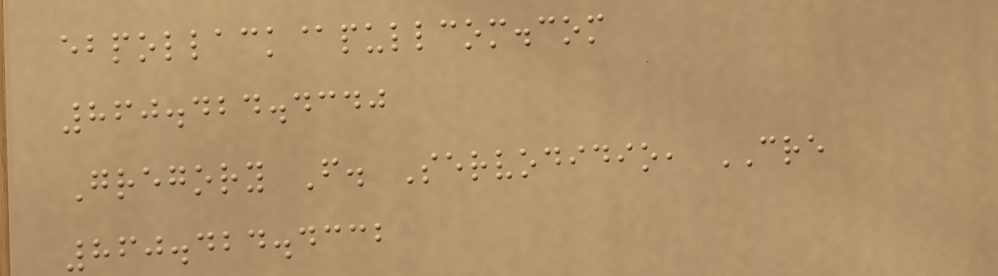ebpollack@pullcom.com
860.424.4340
Gregory F. Servodidio, CRE
860.424.4332
